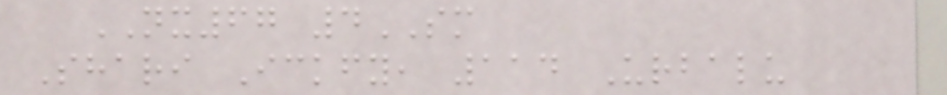NX67 4SM
Shari Ickfy, 114 Urbalu
